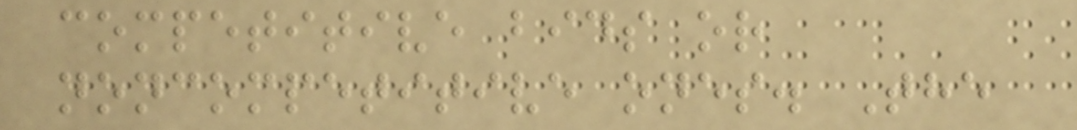competitive bids or
noncompetitive ones. The
